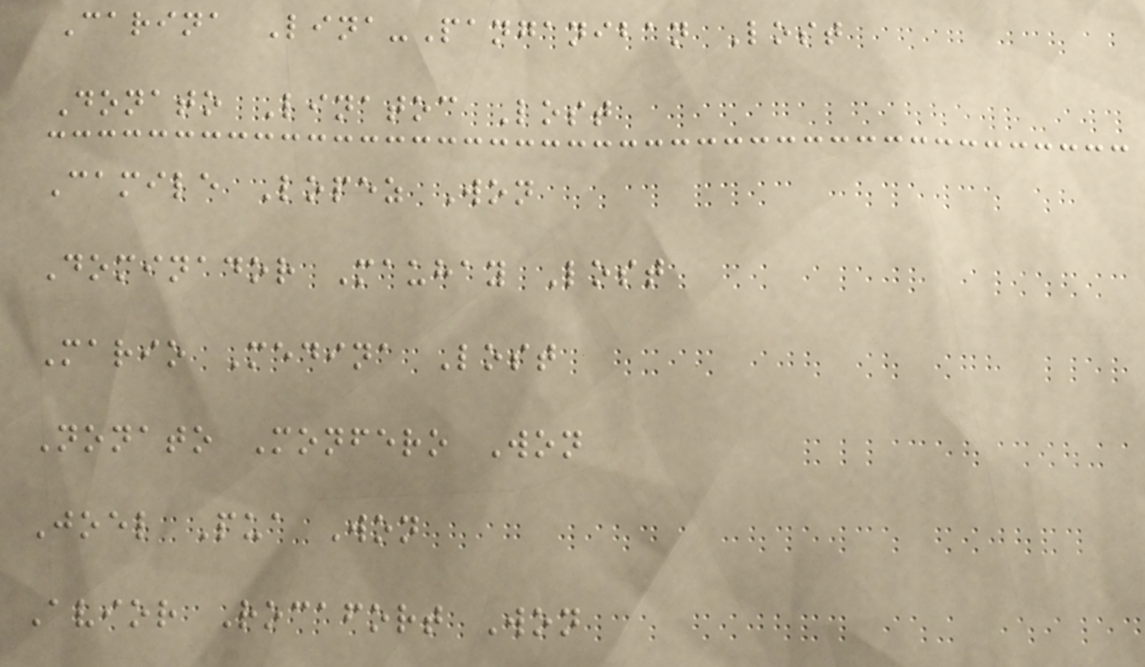Carina Lina-Panganiban Lost
Donato Linatoc Lost
Camile Lopez Won
Dominador Mauhay Lost
Mario Medina Lost
Nonato Monfero Won
Joel Pua Won
Avior Rocafort Won
